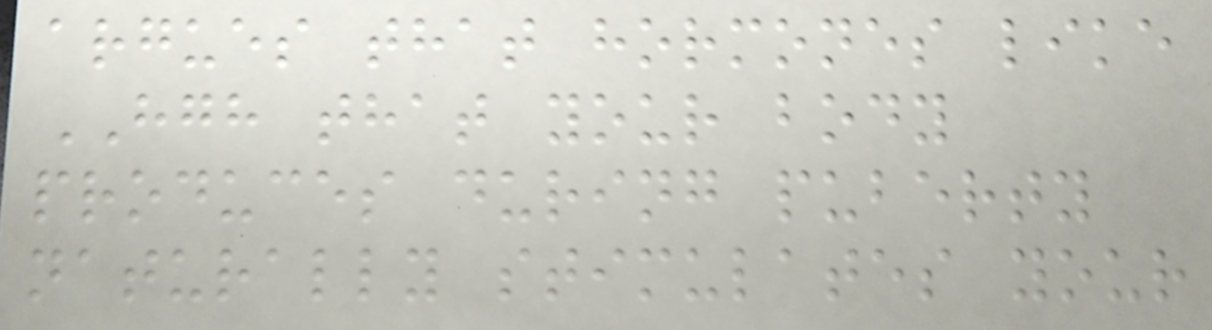argues that hormones like
HGH that your body
produces during puberty
naturally stimulates your
